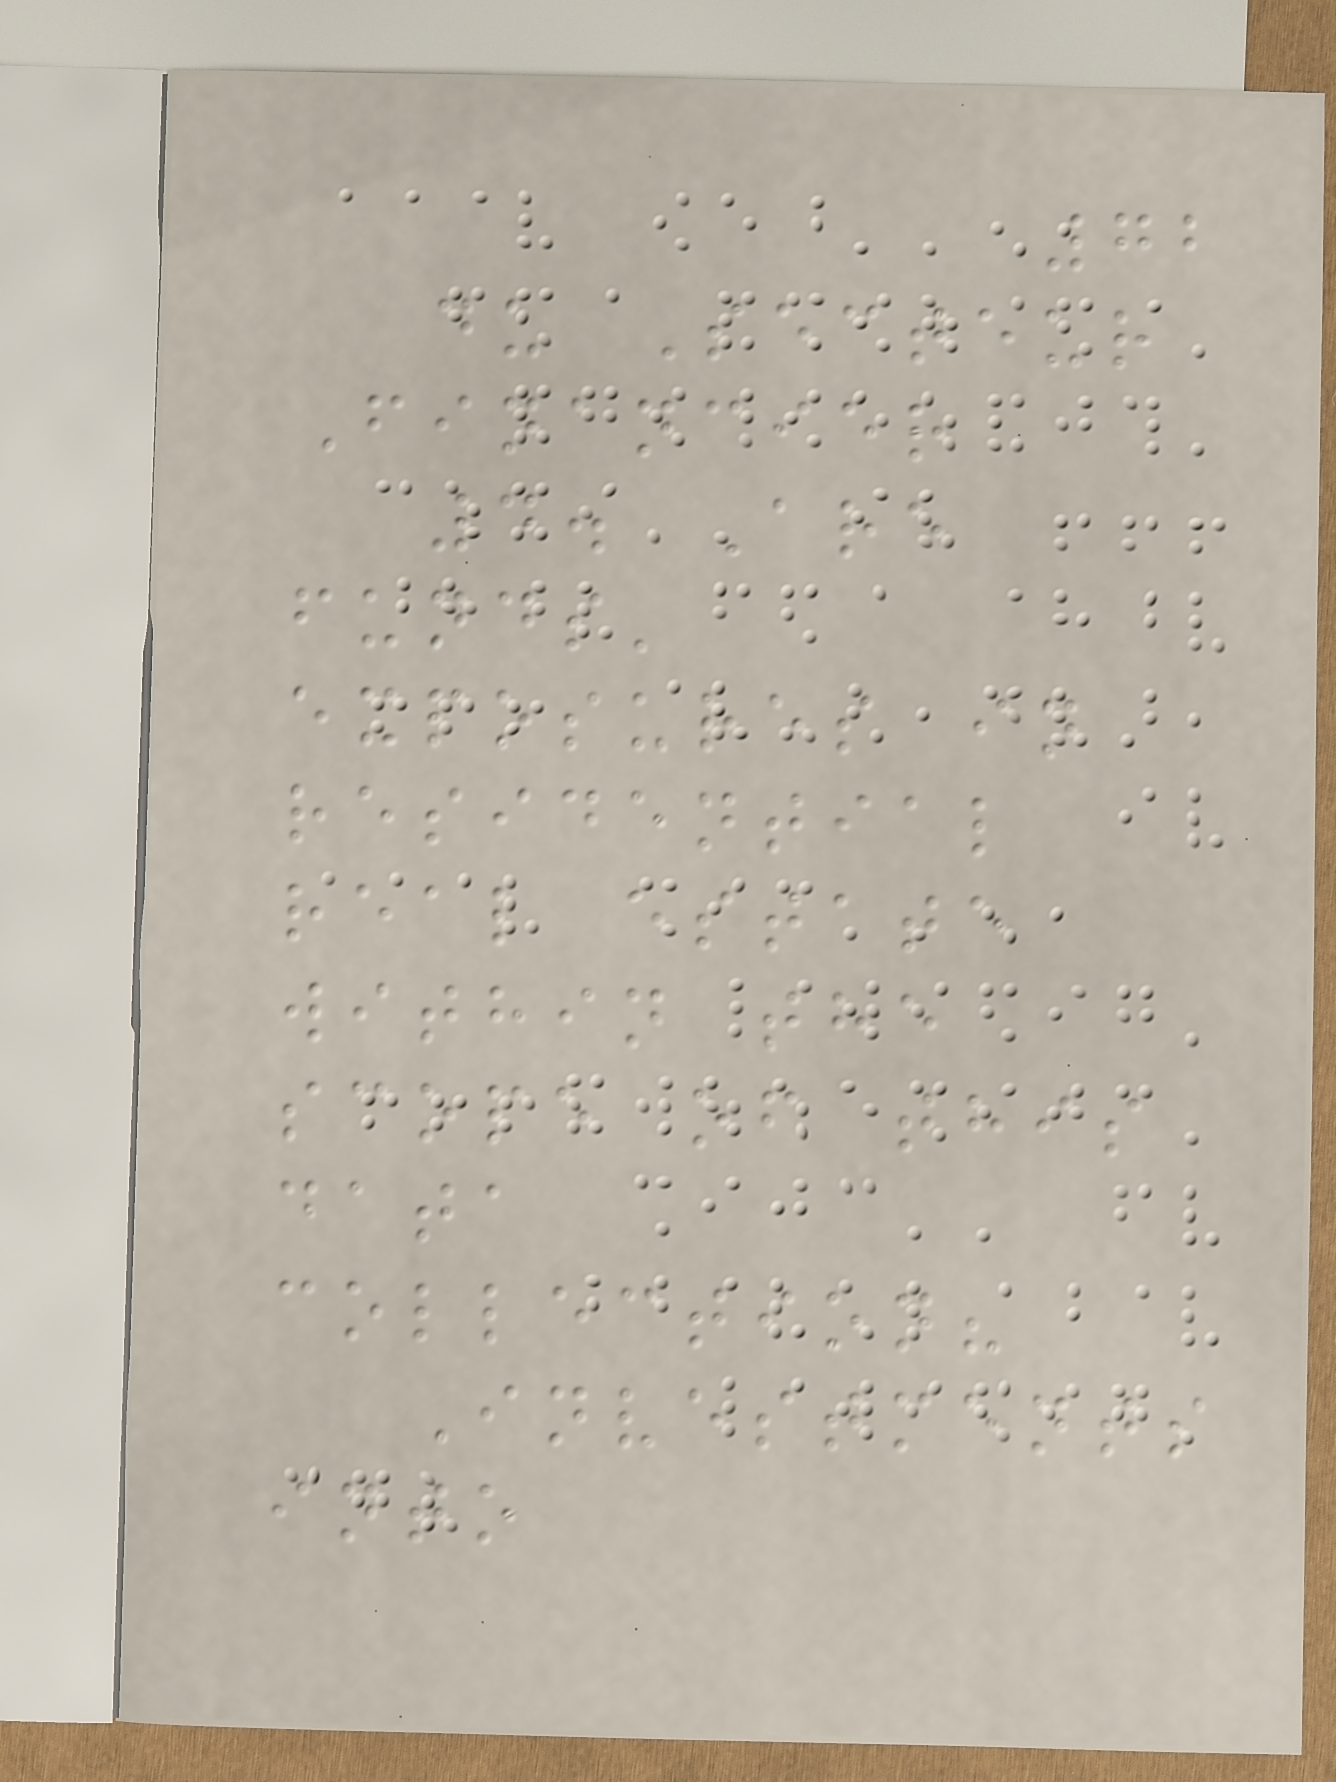72
du Secteur
Financier
4. Are
funds'
exposures in
residential
real estate
within the
scope of this
data
collection?
Investments
into
